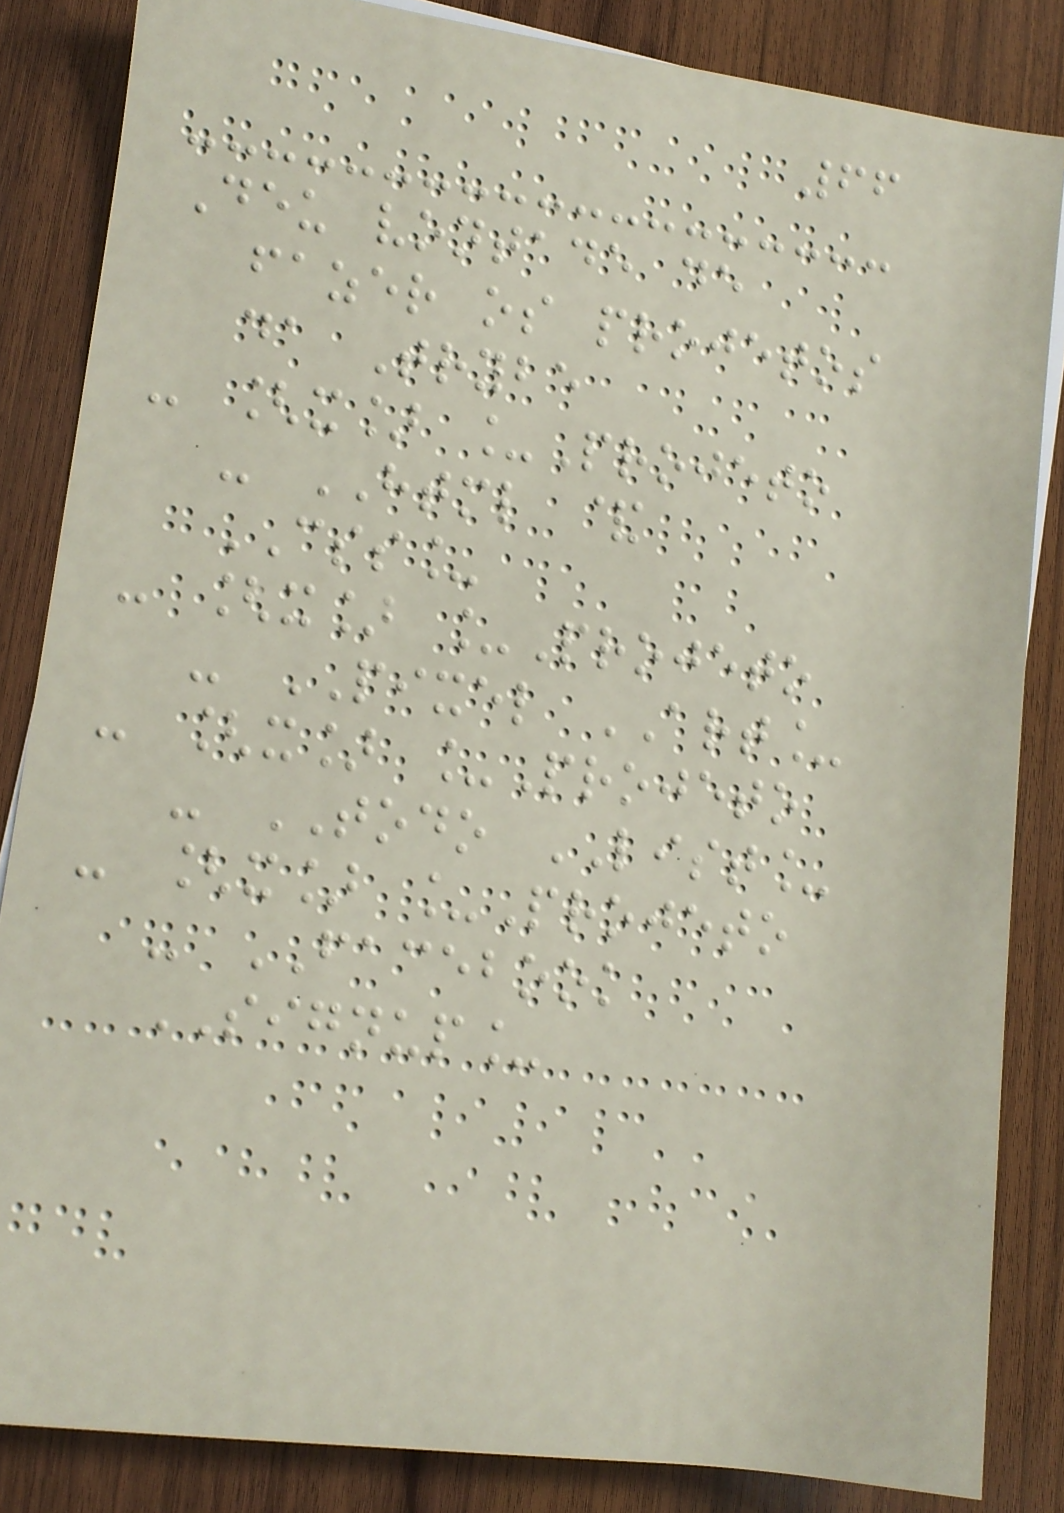66
Deu vontade de
fazer os projetos
da Trybe
- [x] _Projeto
- HTML &
CSS_
- [x] _Projeto
- PIXEL ART_
- [x] _Projeto
- TODO LIST_
- [x] _Projeto
- FACEBOOK
SIGNUP_
